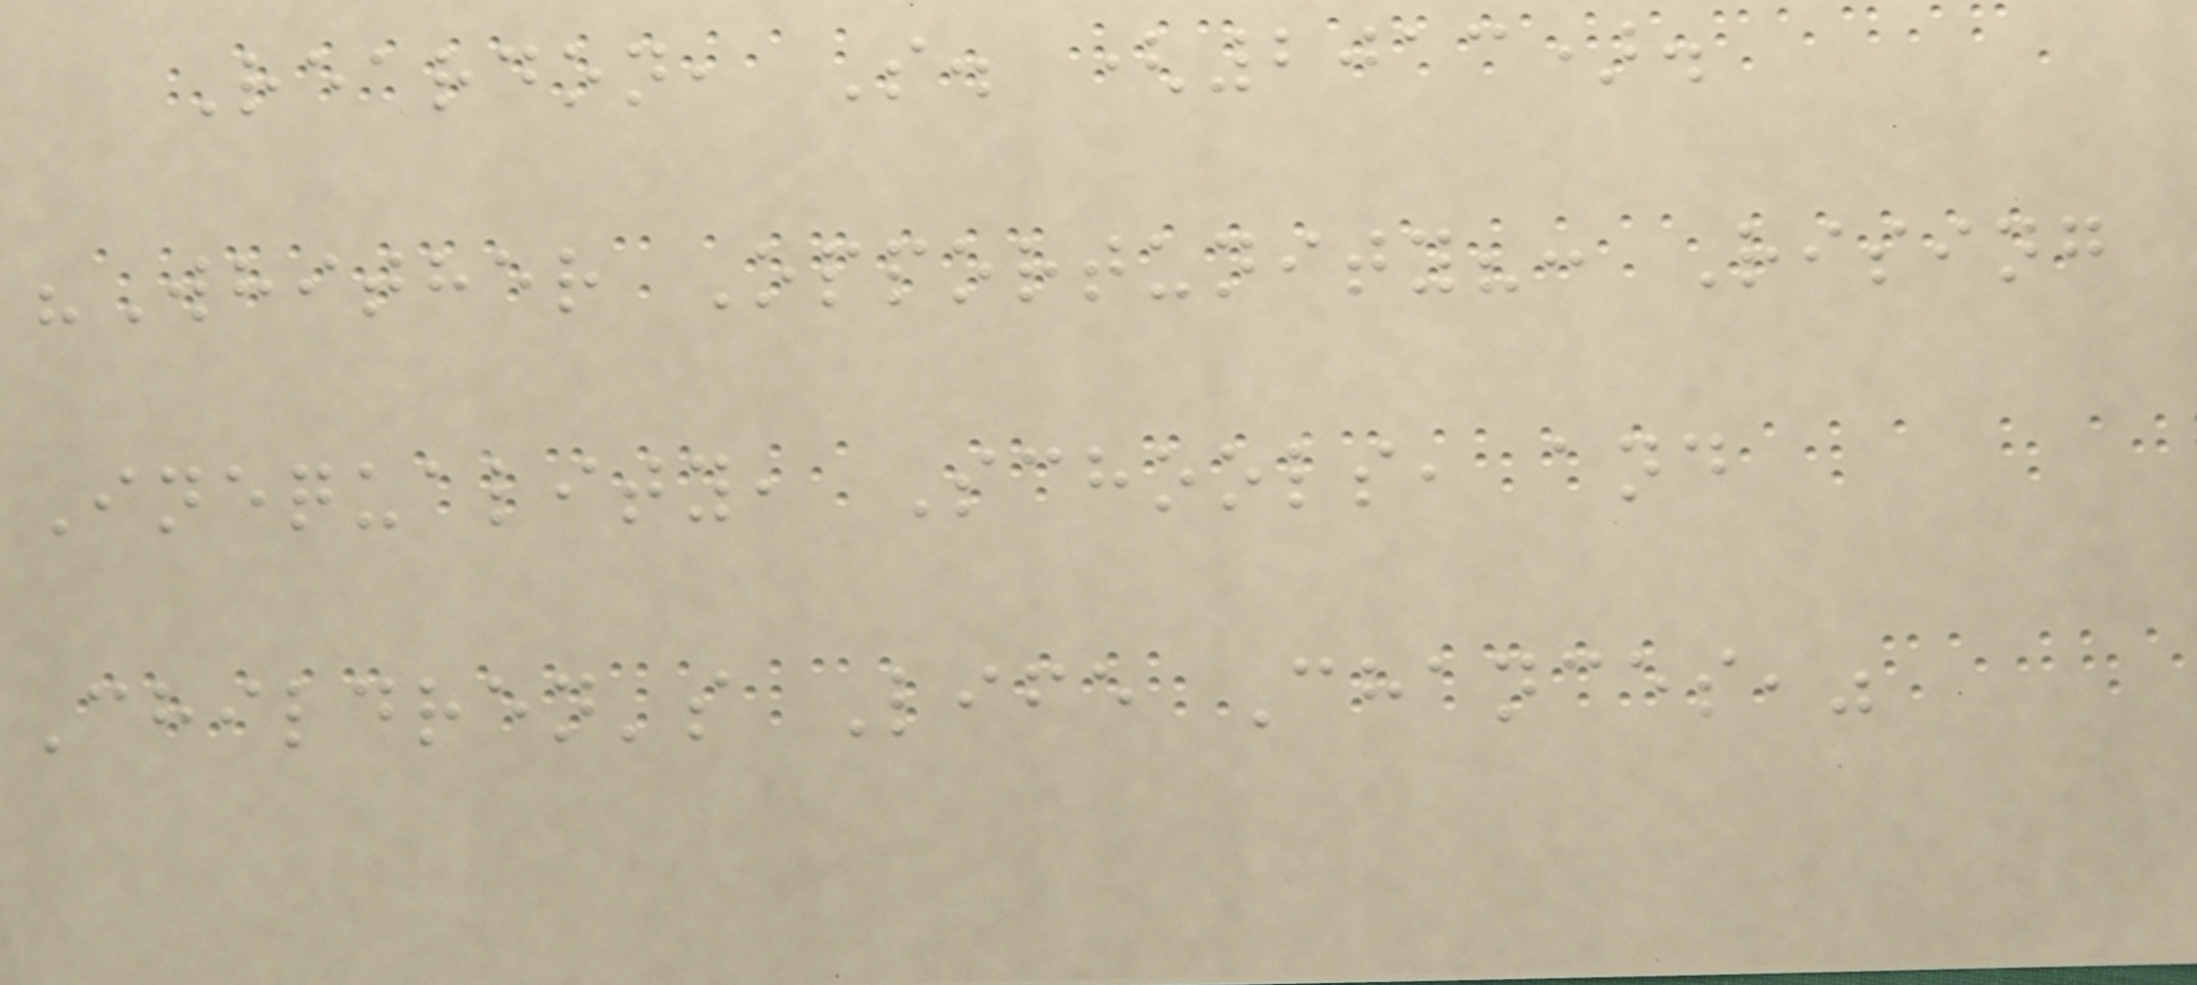Reardon, S. (2013).
"Whither Opportunity?: Rising
Inequality, Schools, and
Children's Life Chances,"
